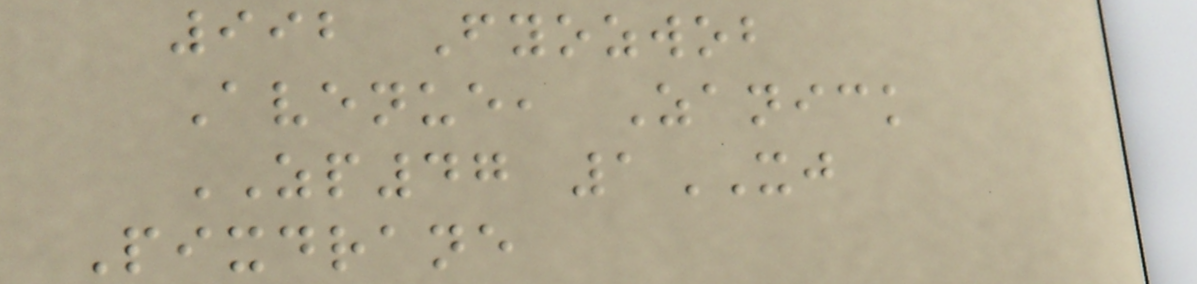992 Fyozwob
Avenue, Zanick
ZP47 1XJ
Pixdrane
